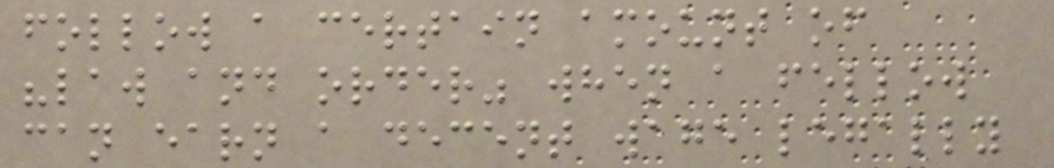follow a certain amount of
"law and order" when a fellow
can earn a decent wage legally
